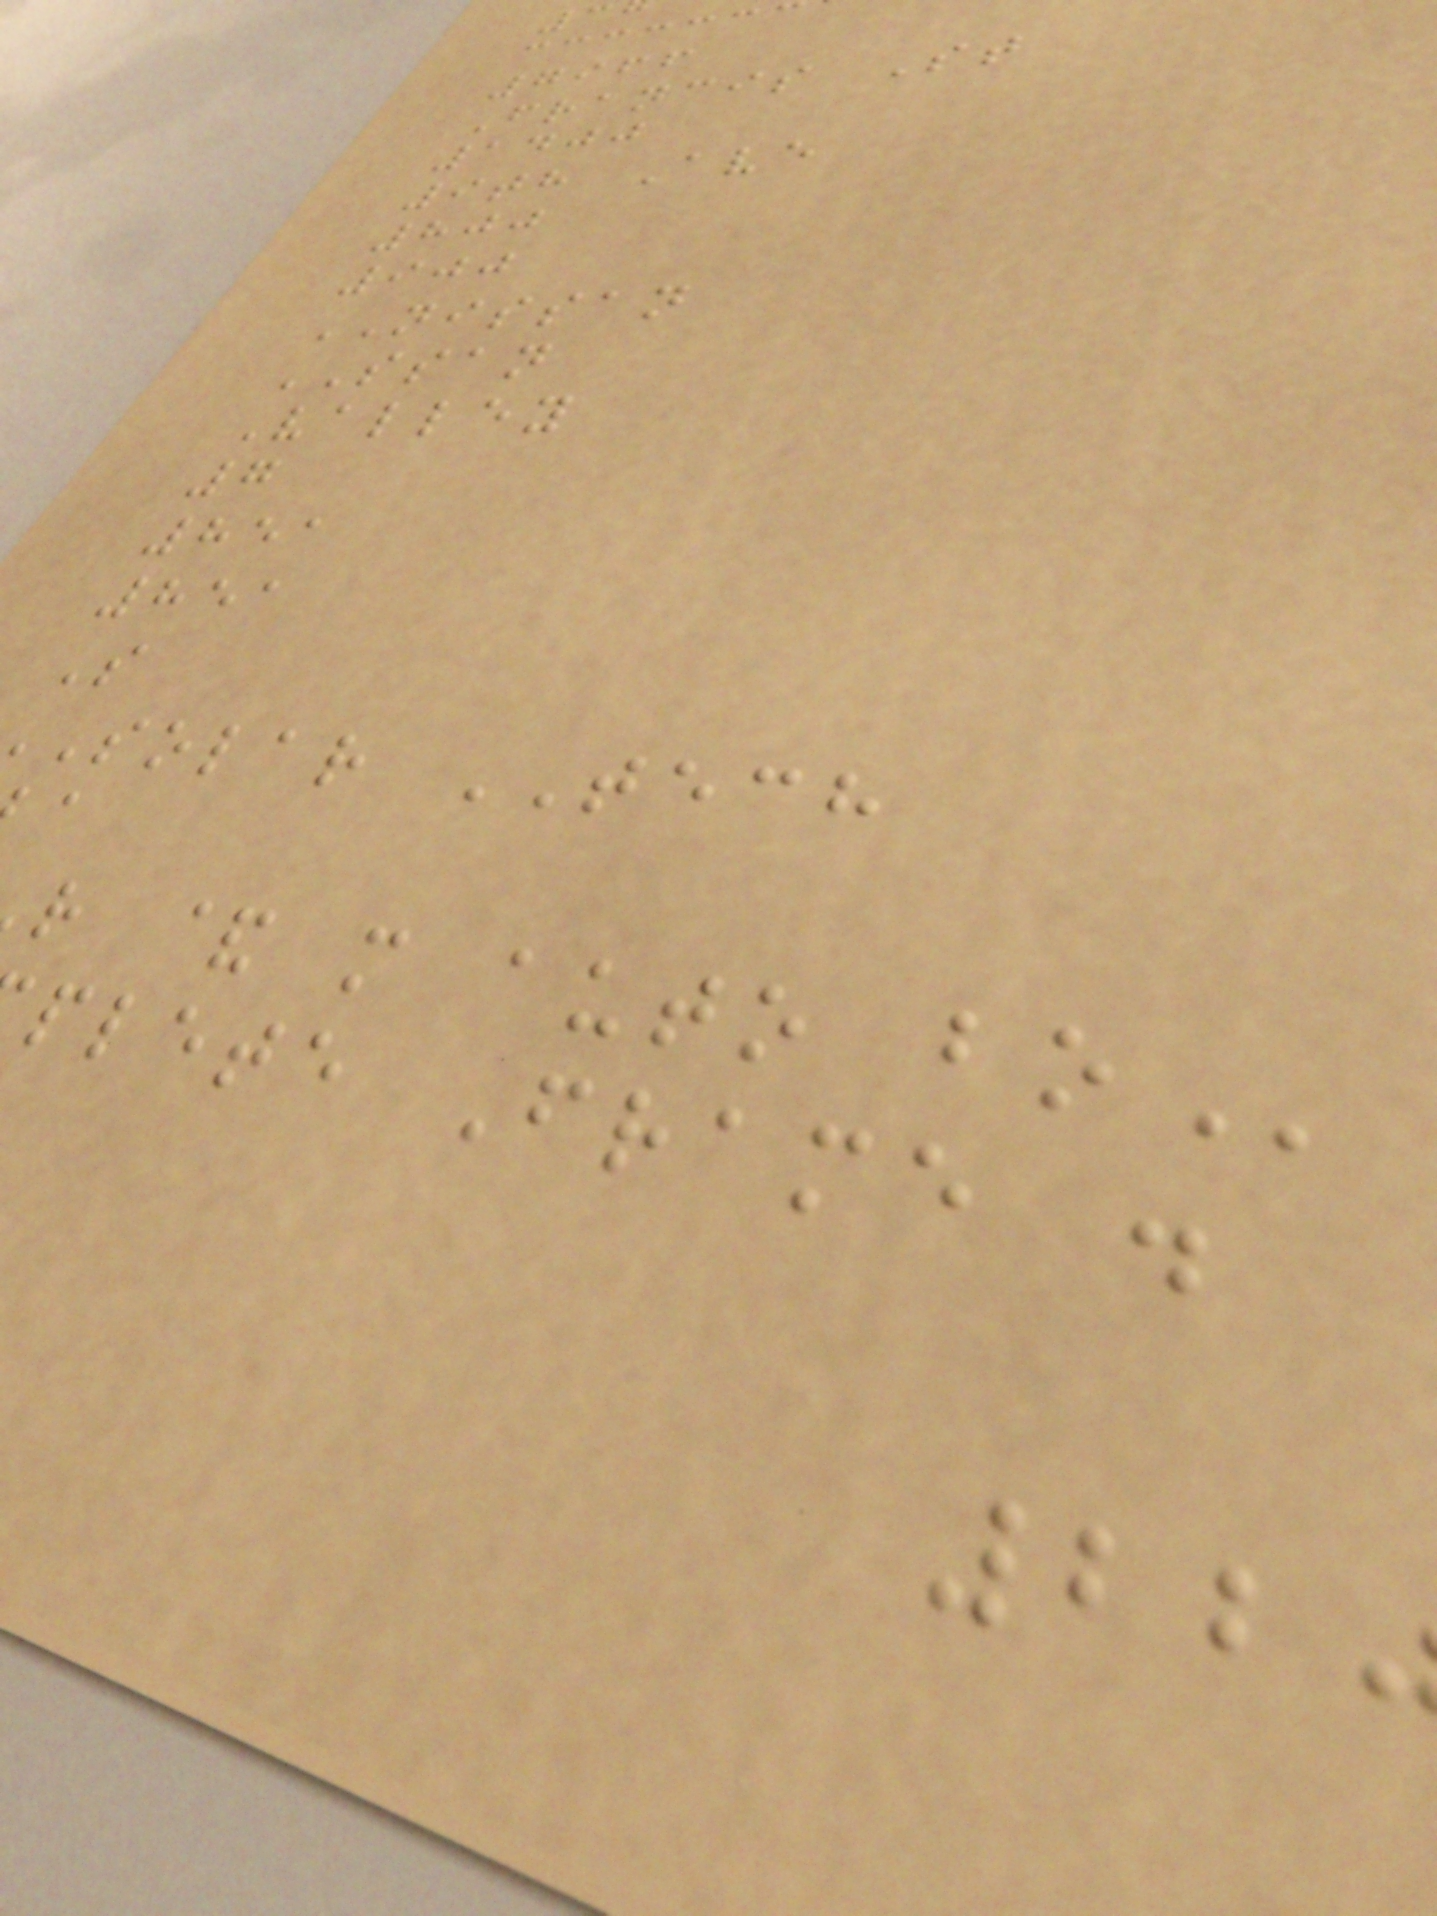7966
Francis St
1400
9th Ave
800
900
NISSAN
SSAN
Valley
7
851
851
S
solar TECH
r & m auto
plete Frame .
